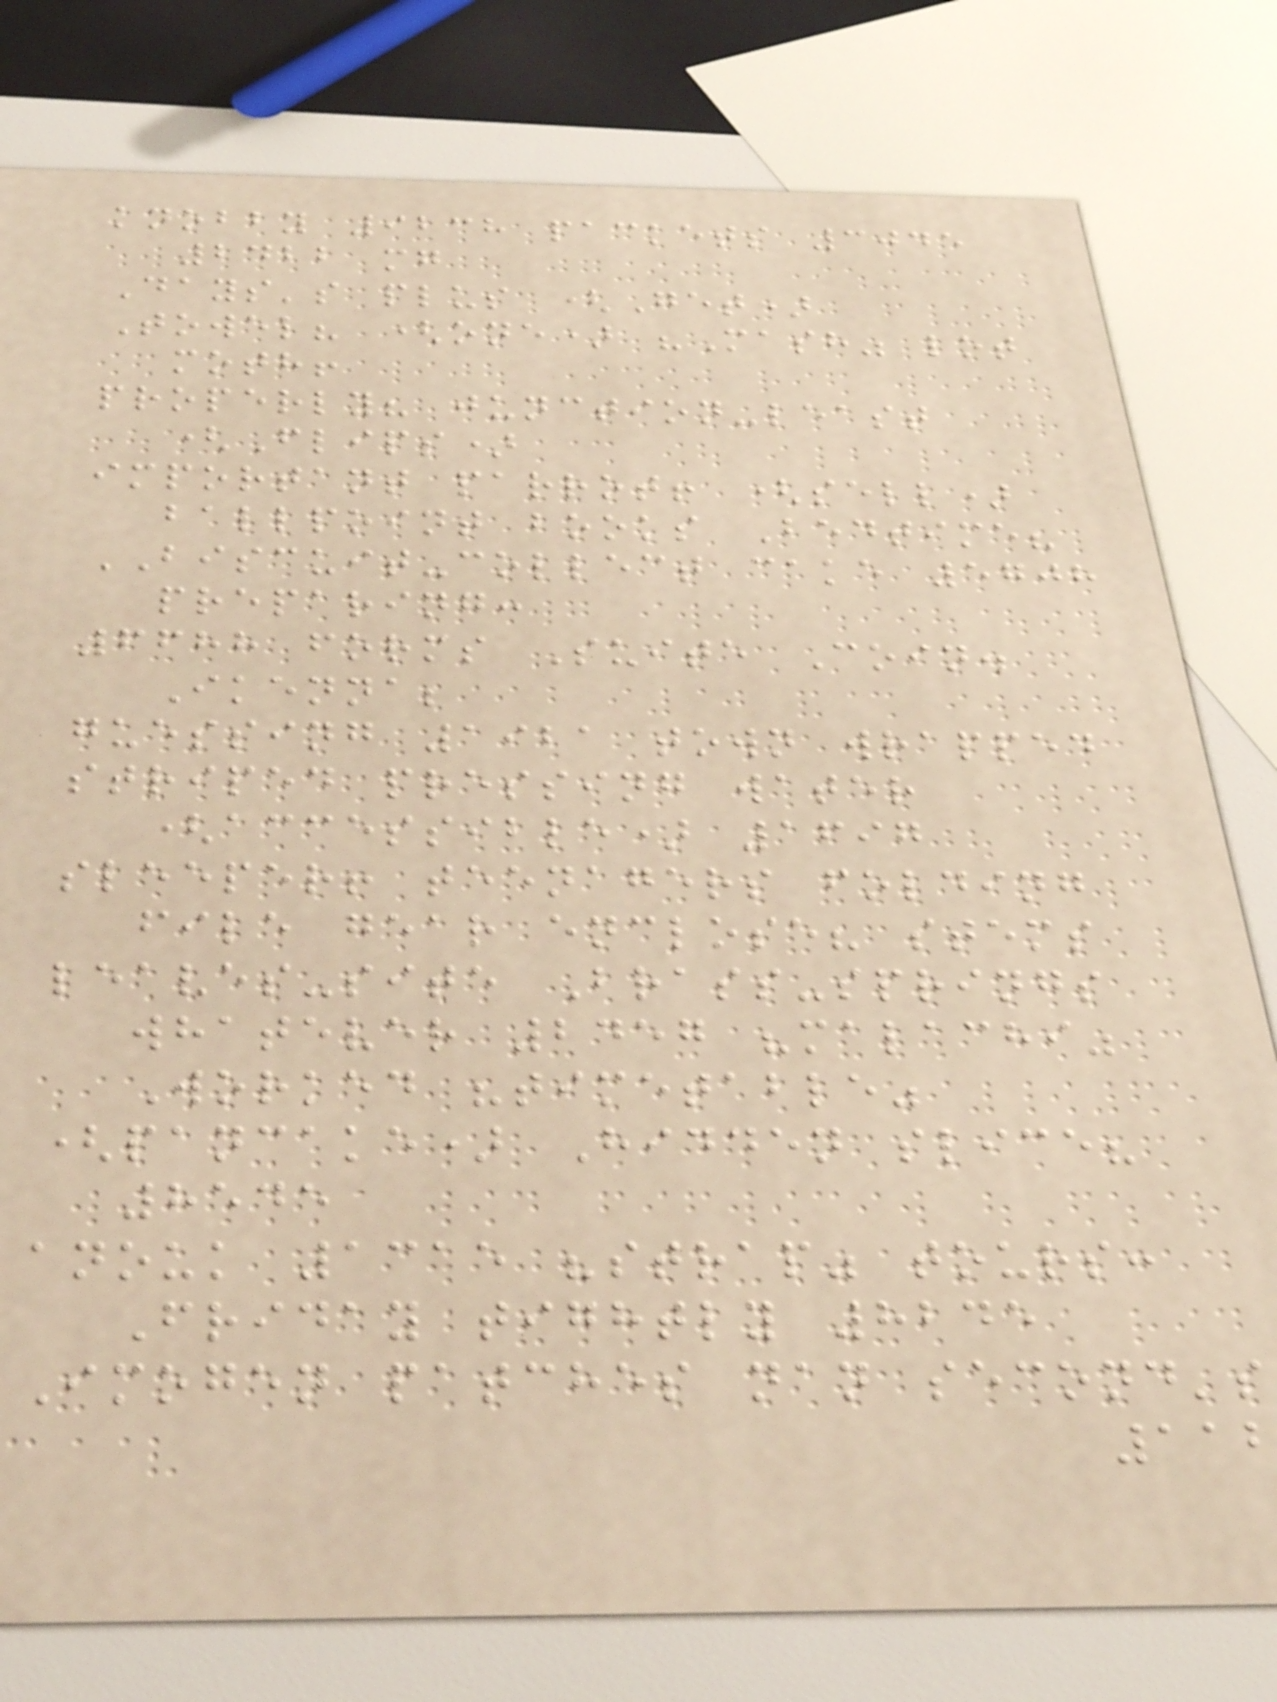knobby 9238 packets 3045
2422 mg
Days's plus (Get)
Towel? (one) "Mash" lot
moth!
properly? junction-least
(Flips)
important parrot! (sell)
ballpoint books Bedtime?
BISCUIT-collect cake 5708
preparing:
6688 forms Suite Coin.
Ikenna;
guessing 1921 town wrapped
striped pressing water
(accessible) 1697
sleeper! teenagers folding
file gear enclose? stems
leaves-site Brass-springs
whatever 2457 "malachi"
Worked "timetable"
(pancake) Hidden slice?
8545
anouk 1315 "strap" tours:
Friday tightly 8245
Imogen patches nan second's
